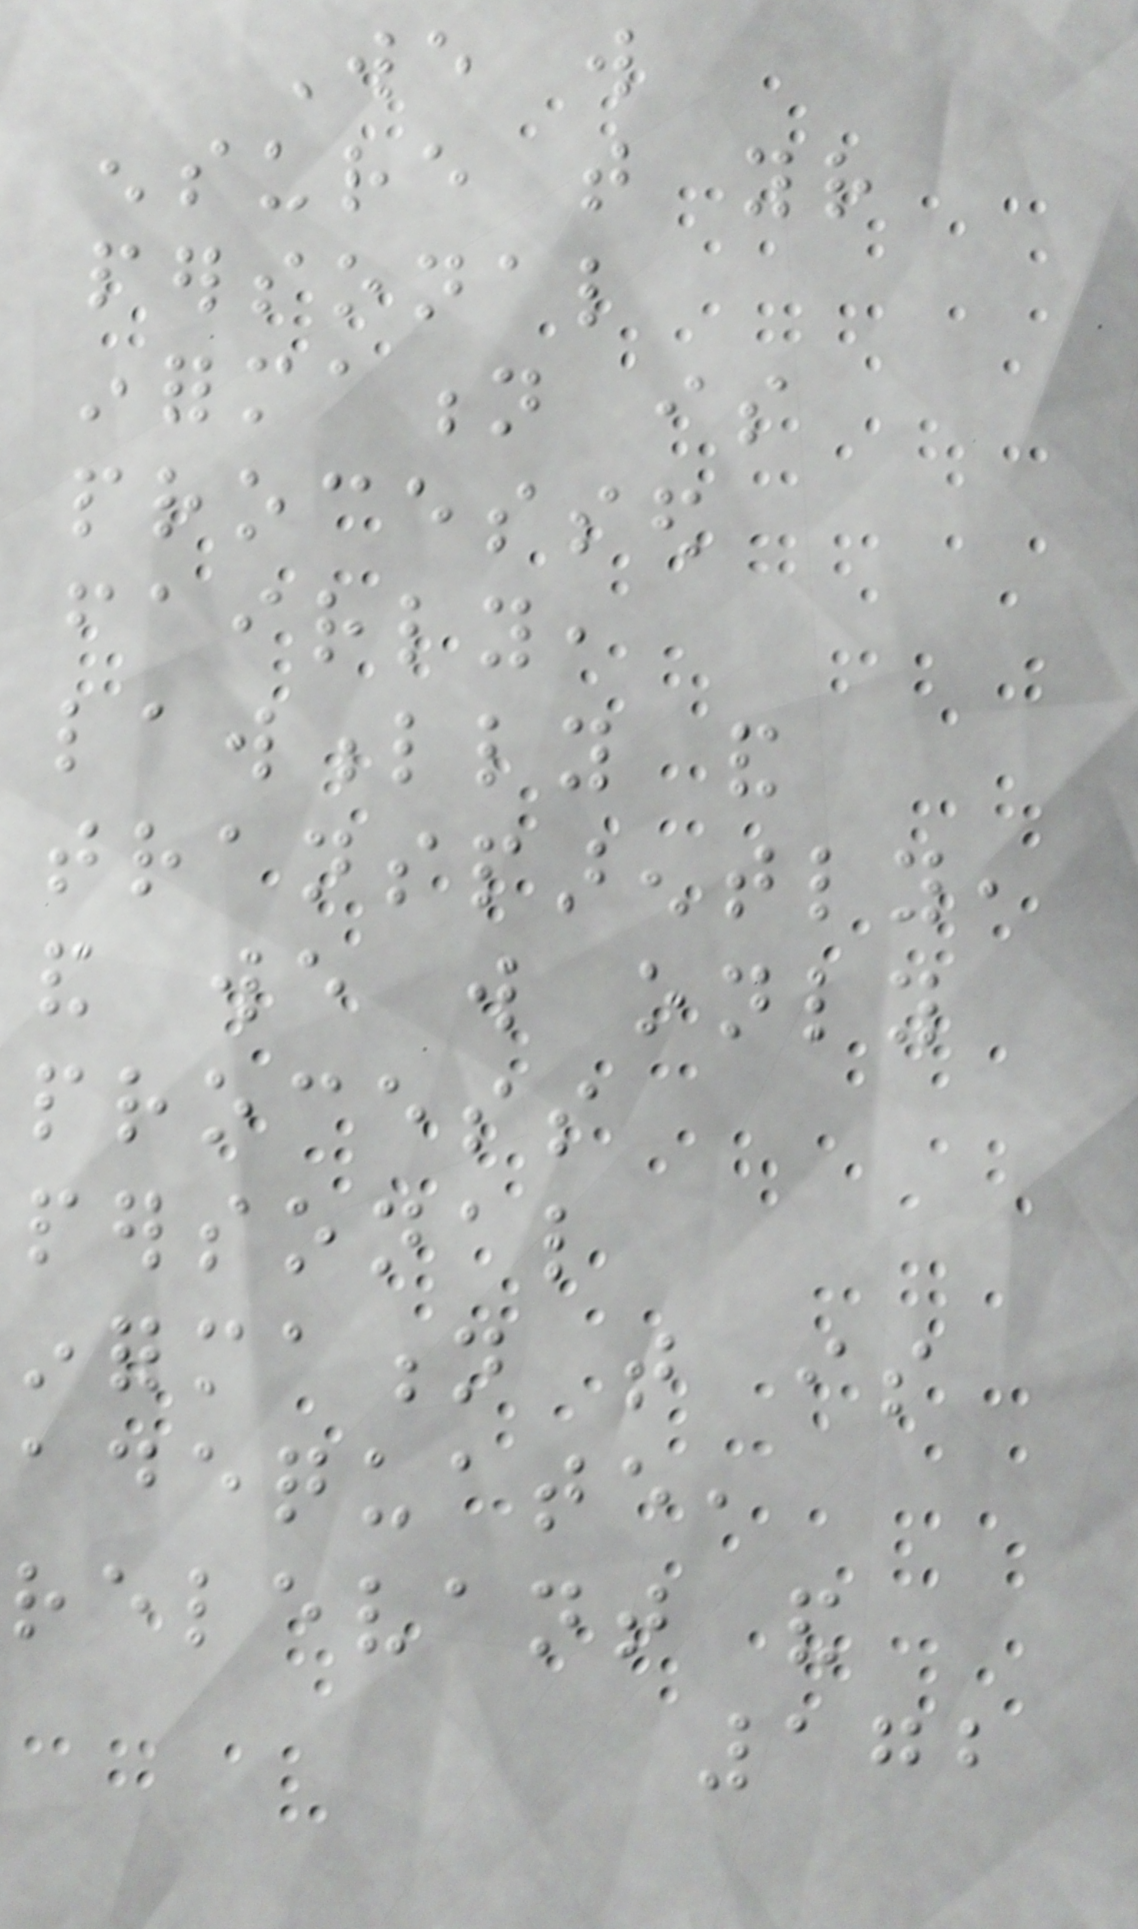We will
ensure that your
personal
information is
processed
fairly,
lawfully and
transparently,
and we will only
process
personal
information that is
adequate,
relevant and
172
